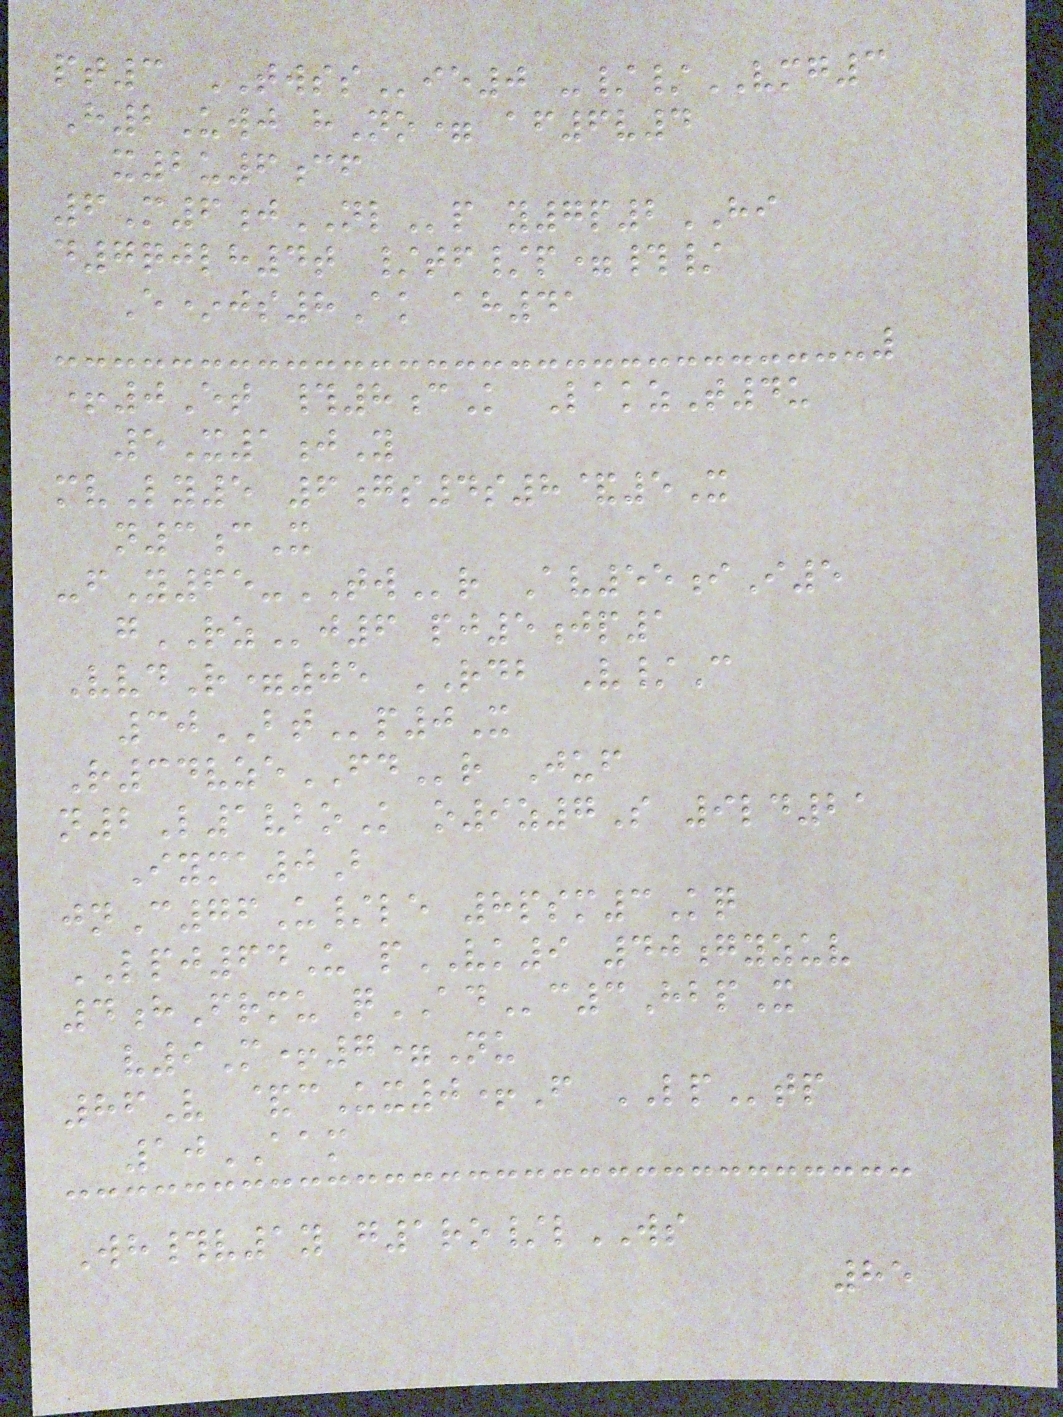pt3 TWSSie0 -//VMG3
H2Uwj hNo= af6v4
x2u6cf
6M6jNLp y7p2HI
d7qjlh4t /tf/p=#/
E*js8Ak ah41
+0Et #8cK LakzT4u
5X1jY
mvLy5 6gs4s8&5X
n3cX
-fY65-TWr Av55iI5
gRZj6 pj5jp1
VvdR=05 RDB V/C
30BTp0X
R34vzeFDr Juf
n2L1vboK o9z7S 9ld21
Iyma0B
jnC76U/le 8psm3Kq
LPJ64U pVK9 40gyzuv
4hFrmu qADc3HbpX
v9M+7=Nu
86V &cUx0+F LPtp
10AAM
Wh#v1y g1ro/lWS
85
